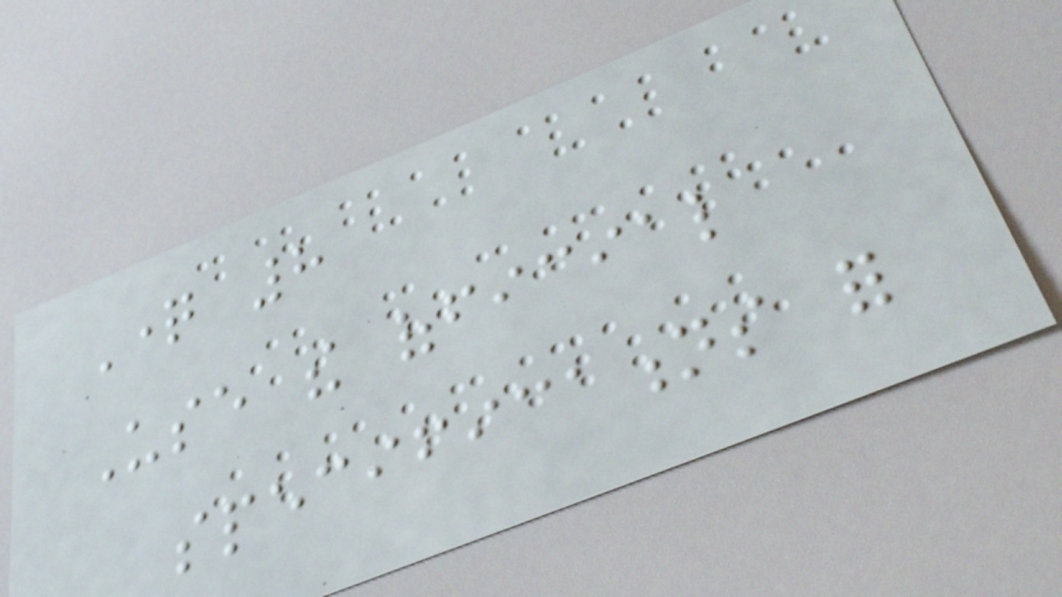Question 8
Use the official
specifications for
